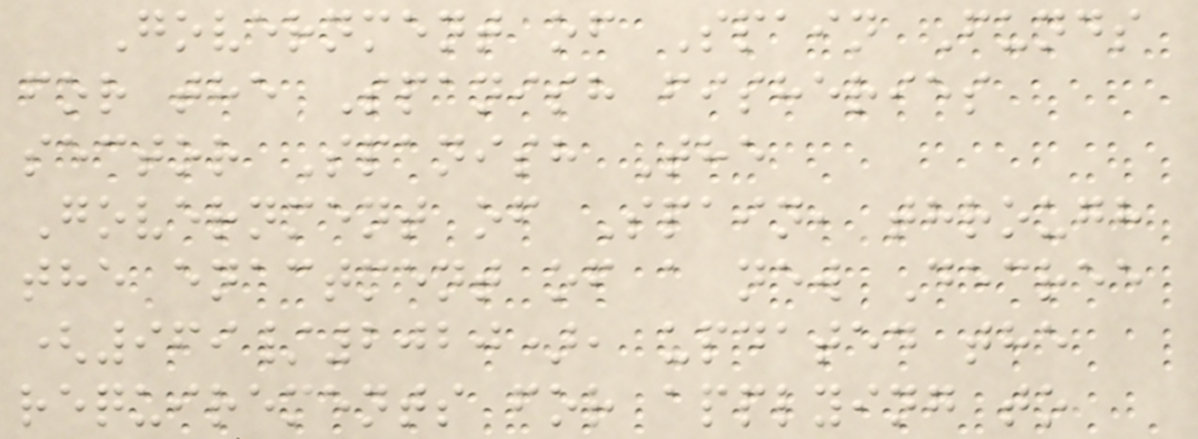Government of Spain Funds
for the Spanish fisheries
sector Spanish The
Government of Spain, through
the enactment of a new Decree
(969/2020), updated the
requirements for applying to
